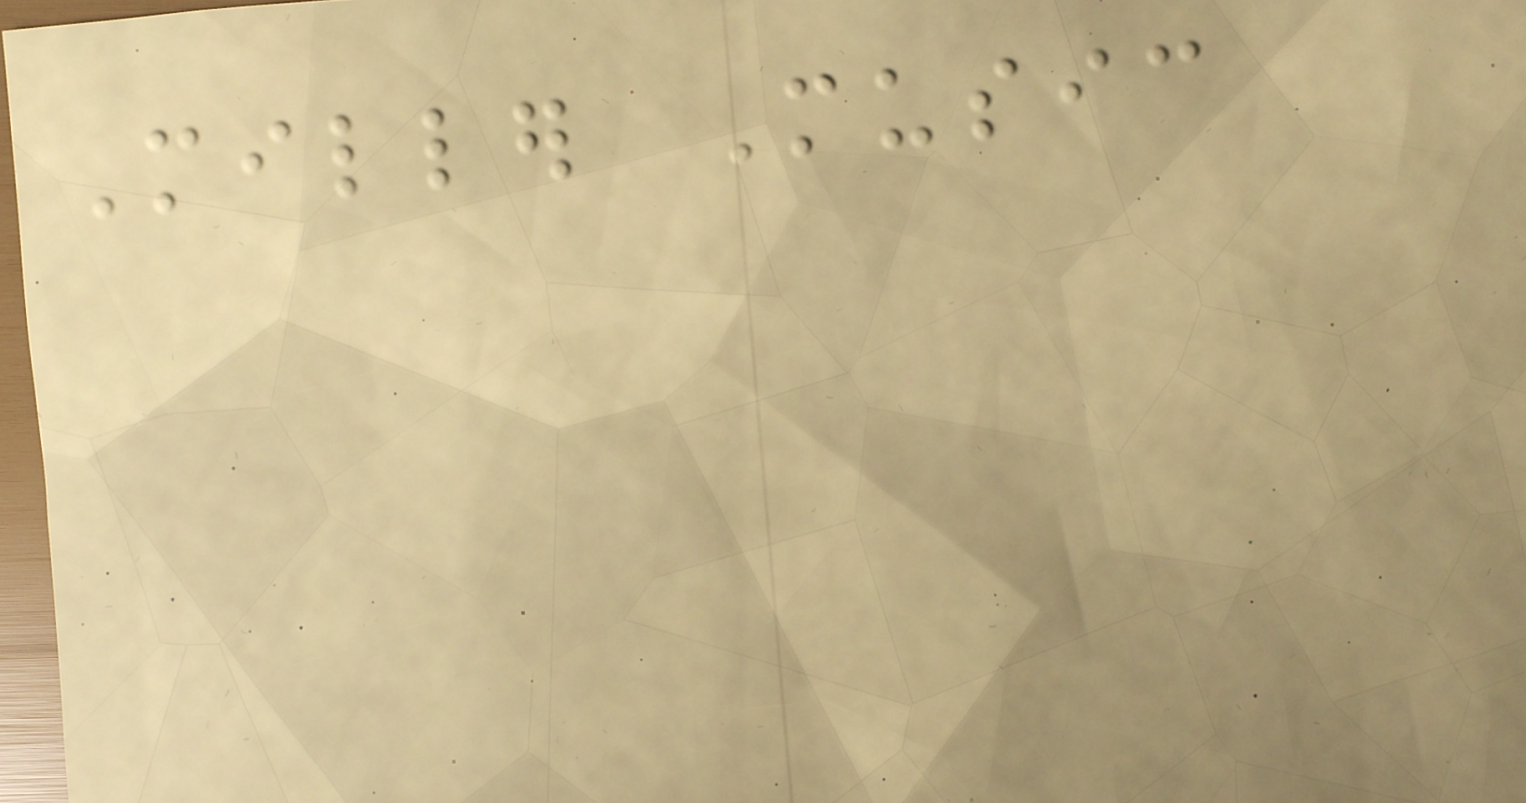Miller Music
